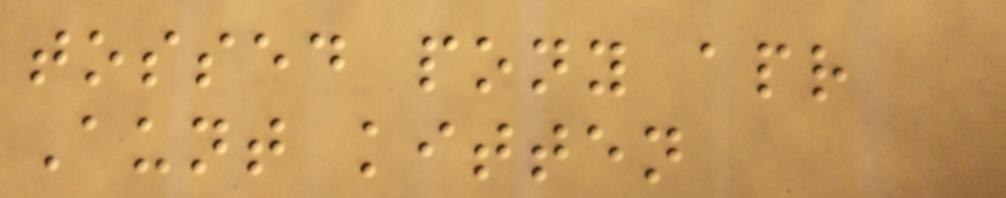tossed pony apr
Aunt kitten
